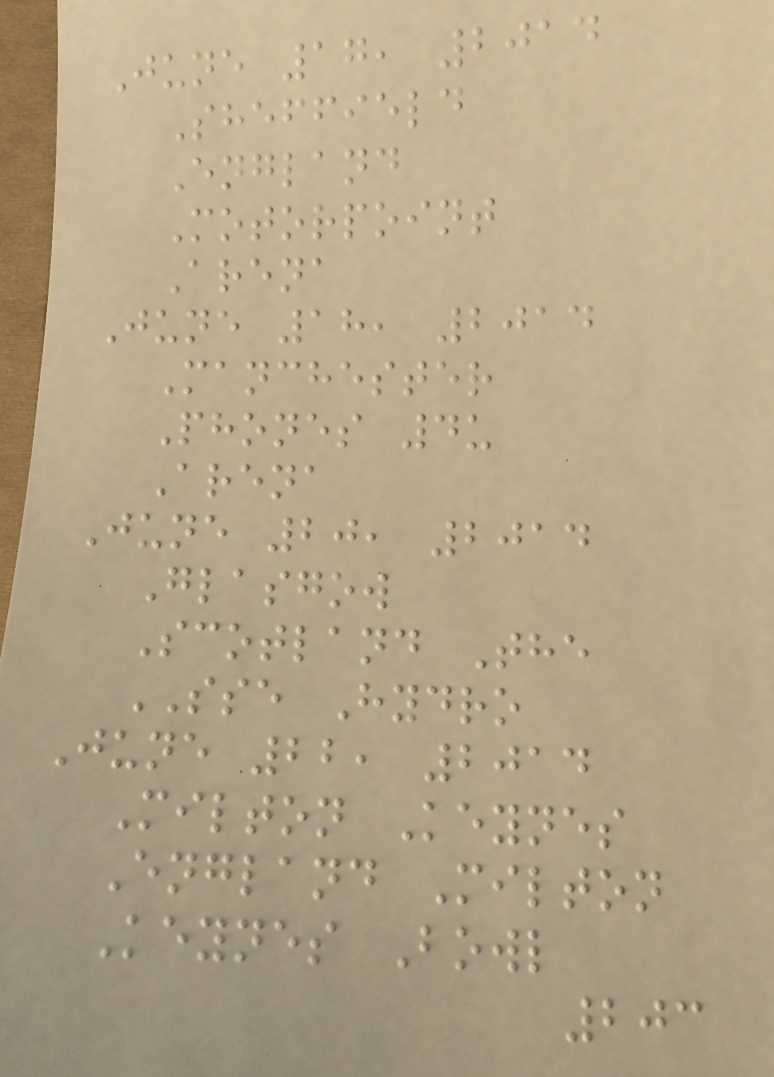June 17, 2014
Sheffield
England
Motorpoint
Arena
June 18, 2014
Manchester
Phones 4u
Arena
June 20, 2014
Glasgow
Scotland The
SSE Hydro
June 22, 2014
Milton Keynes
England Milton
Keynes Bowl
203
